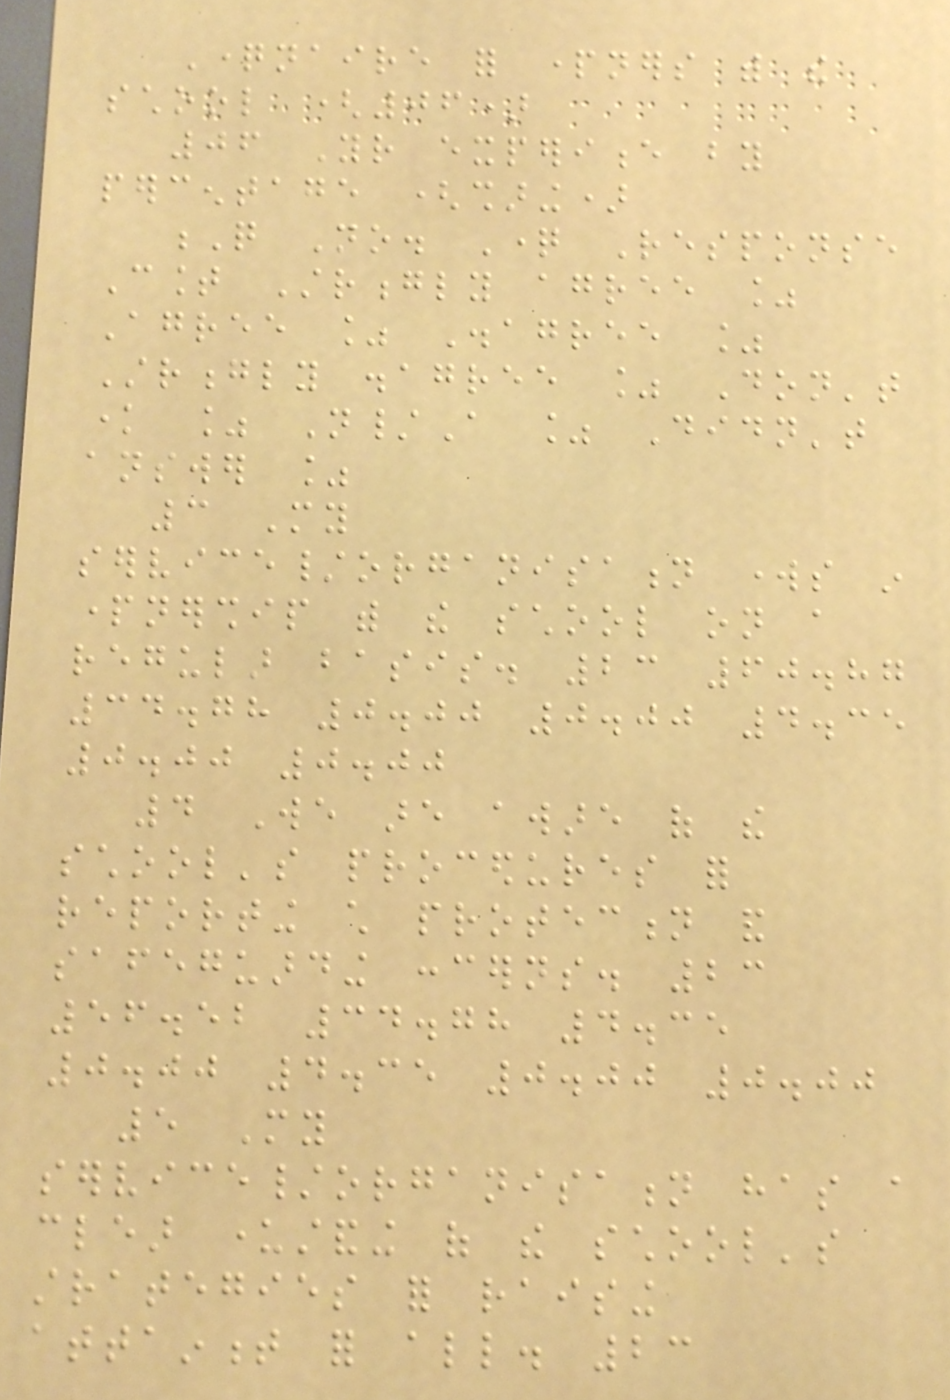Questionnaire for partners with the
school (06)
06 Your experience by
percentage (sharing)
Q No. Question Response
Count Strongly agree %
Agree % Disagree %
Strongly disagree % Don't
know % N/A % Didn't
answer %
3 My
service/organisation works in
partnership with the school on a
regular basis. 23 60.87
34.78 0.00 0.00 4.35
0.00 0.00
4 We are aware of the
school's procedures for
reporting child protection and
safeguarding concerns. 23
56.52 34.78 4.35
0.00 4.35 0.00 0.00
5 My
service/organisation has a
clear understanding of the school's
strategies for raising
attainment for all. 23
